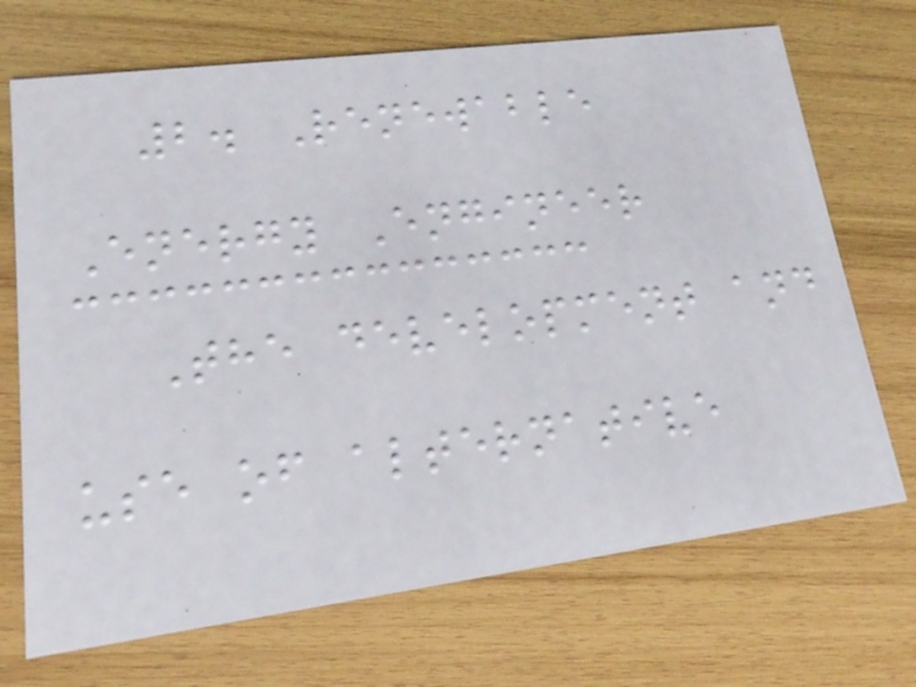2. Renewable
Energy Engineer
The development and
use of alternative
